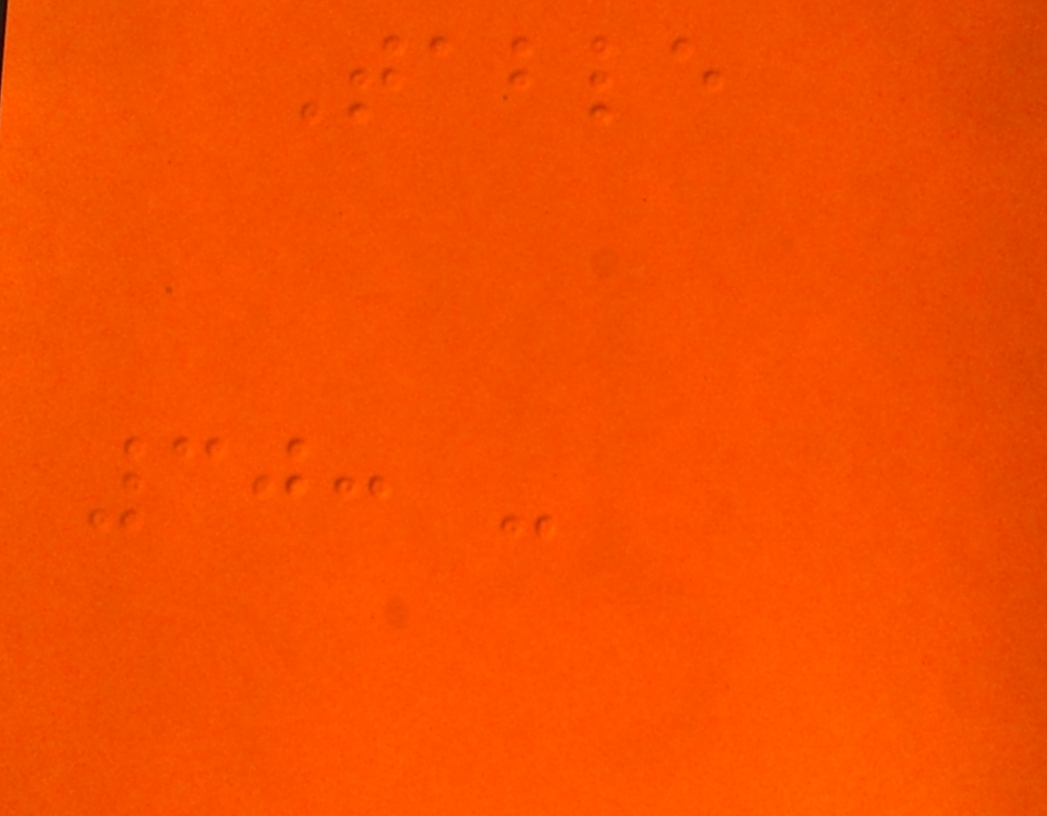Table
30: -
